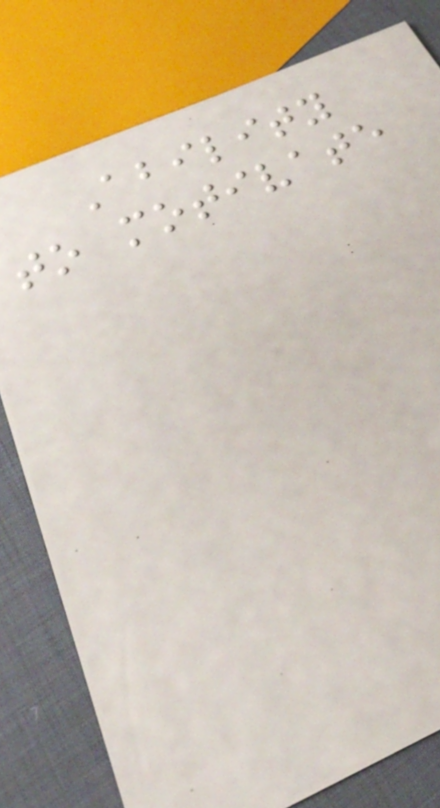Ability
to motivate
